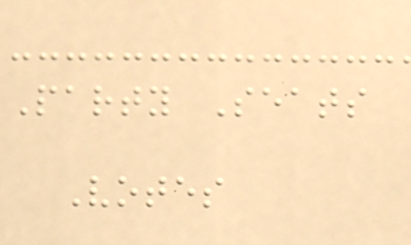Party Seats
Votes
